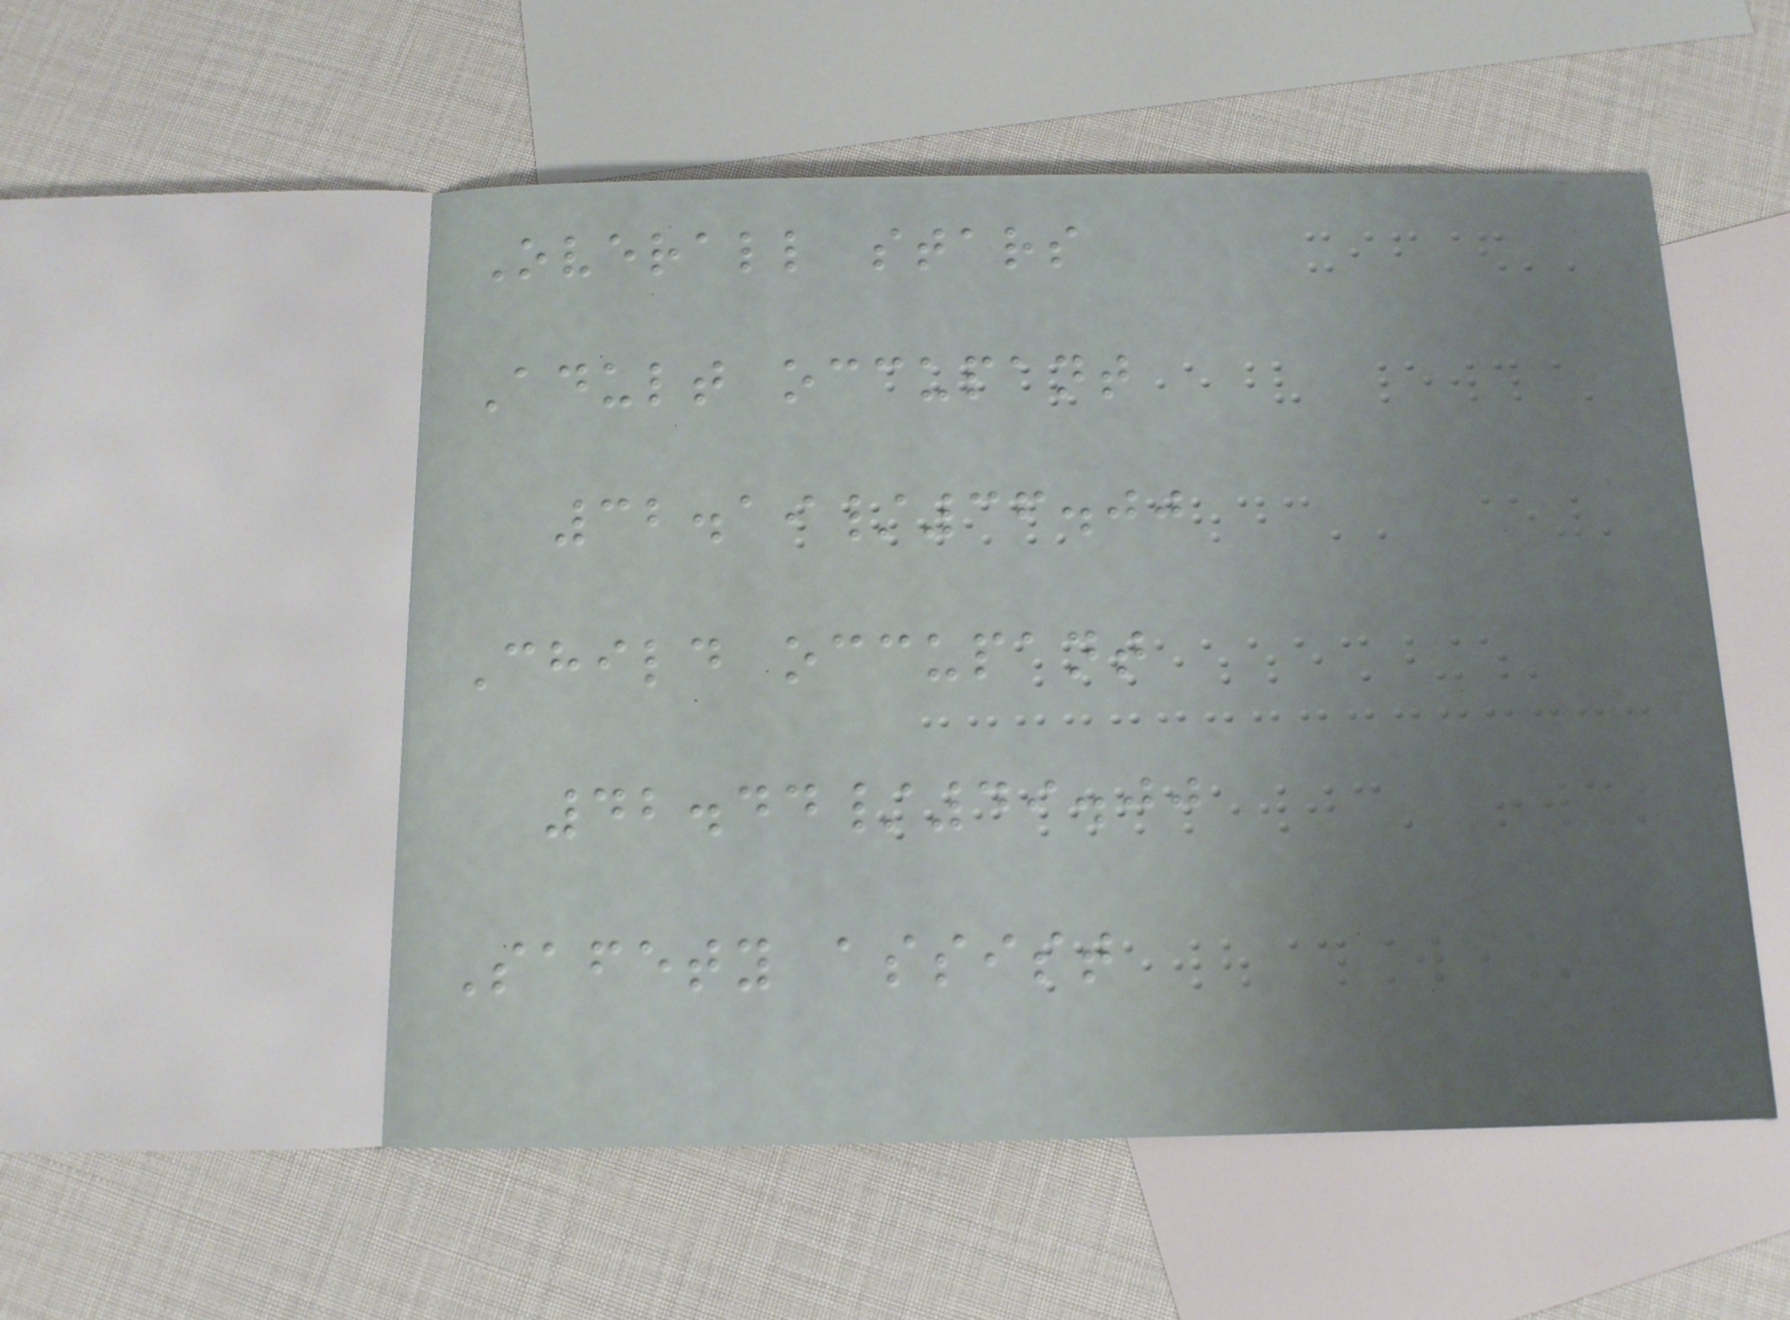Overall stars
Adult occupant
32.19/36.00
Child occupant
42.44/49.00
Safety assist
